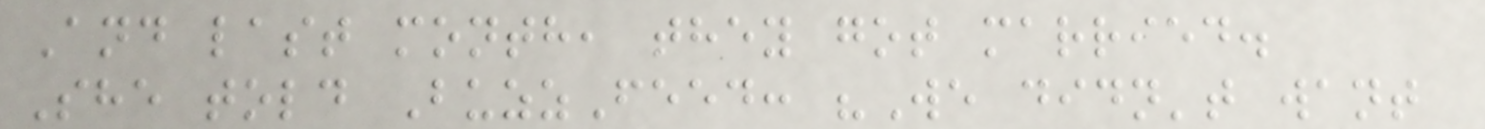And last month, they got married.
She told BuzzFeed: "We didn't want
